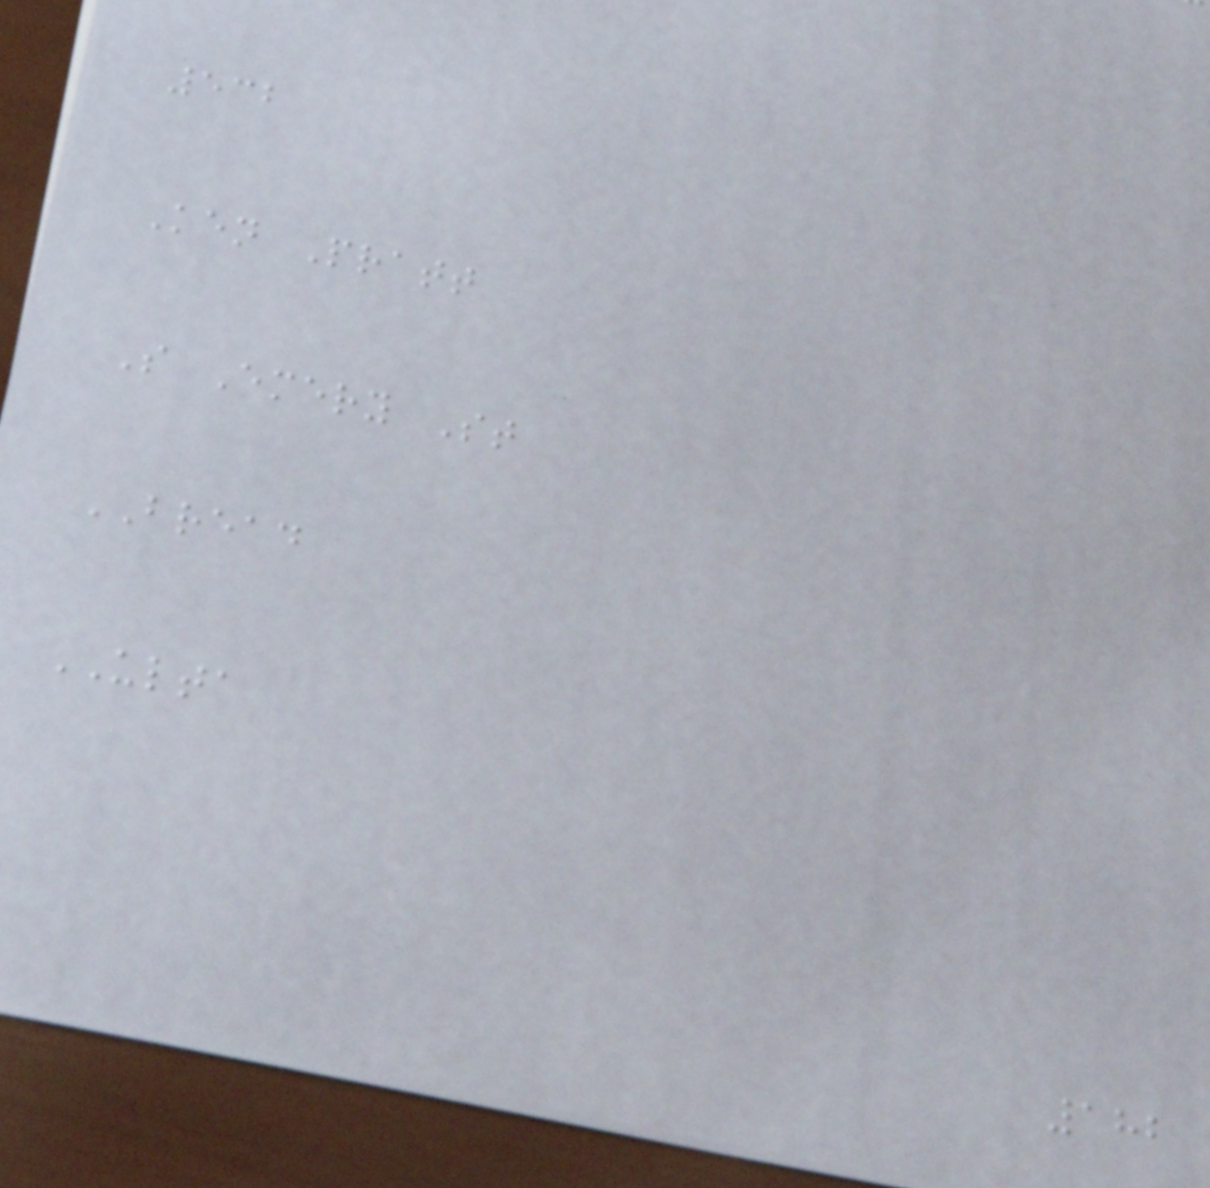532
Ken Pratt
S Emery St
BREAD
ULTA
182
